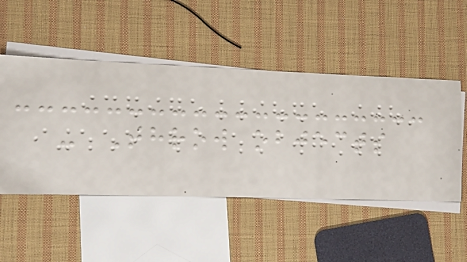- Throw objects
